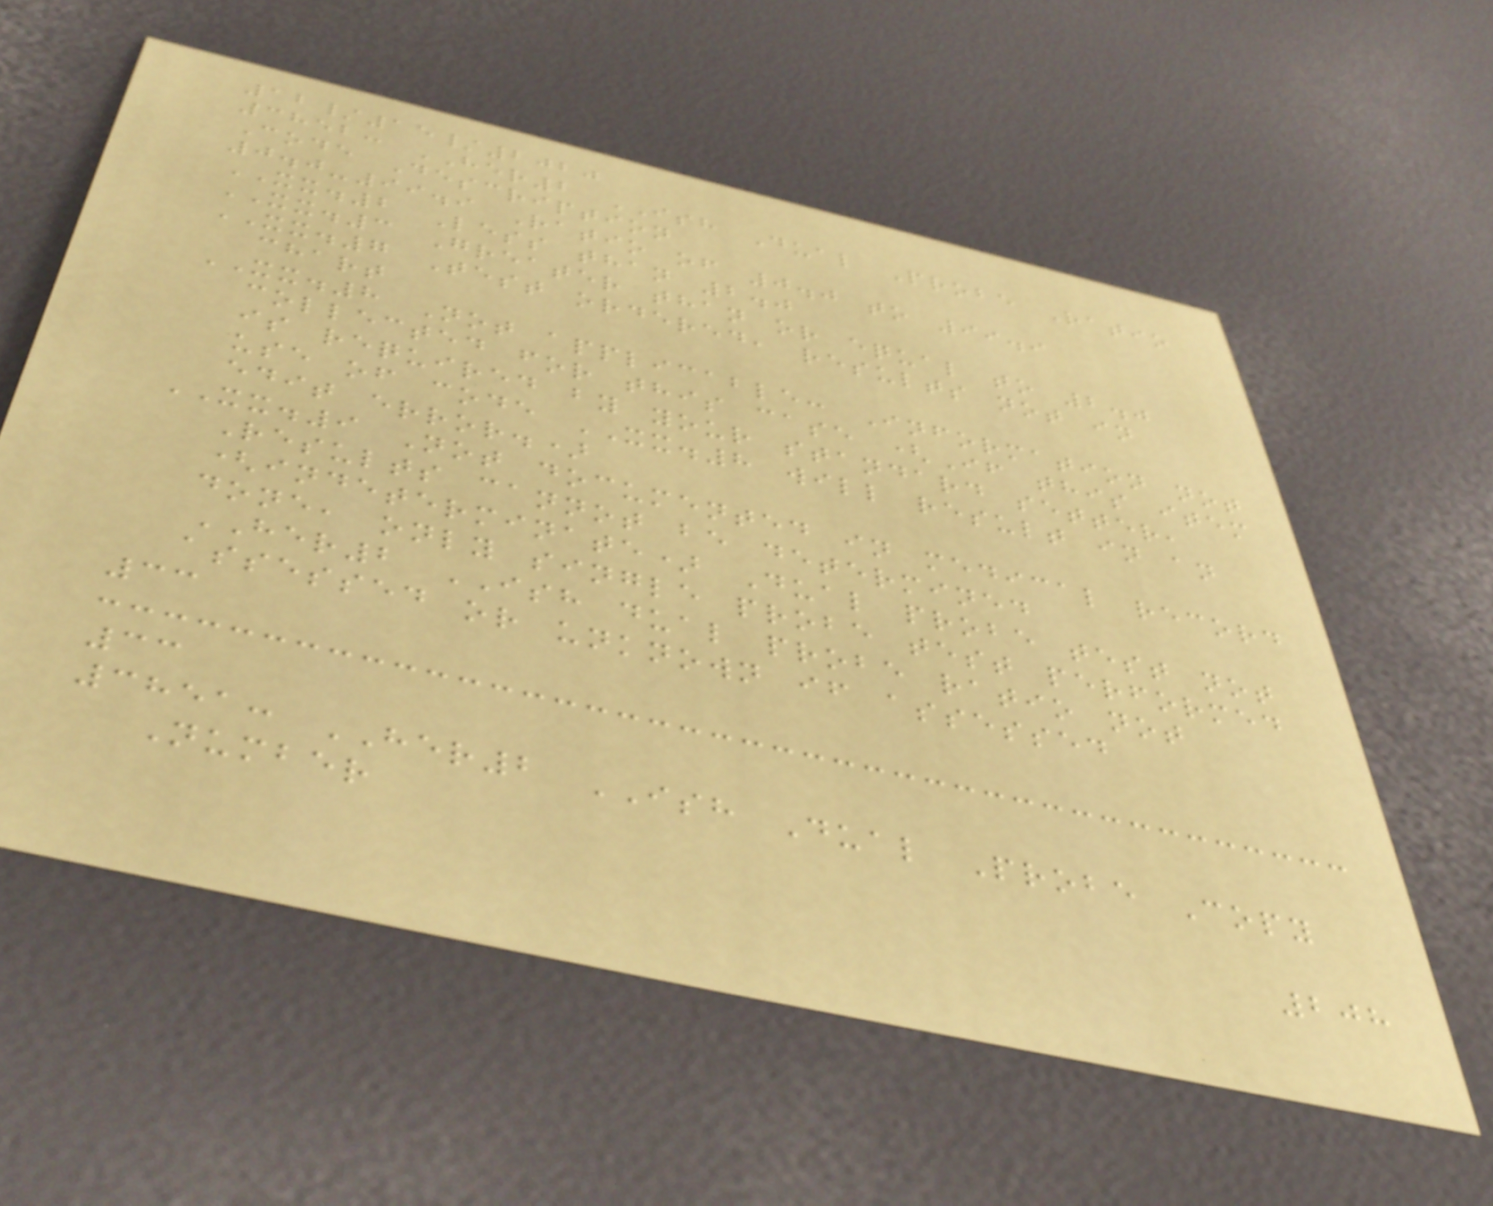12/15/2020
3852: HER2 ISH Dual Probe Ratio
Code Description
0.0-99.9 Ratio of 0.0 to 99.9
XX.2 Less than 2.0
XX.3 Greater than or equal to 2.0
XX.7 Test ordered, results not in
chart
XX.8 Not applicable: Information not
collected for this case (If this item
is required by your standard setter,
use of code XX.8 will result in an
edit error.)
XX.9 Not documented in medical record
Results cannot be determined
(indeterminate) Dual probe test not
done, only single probe test performed
HER2 ISH dual probe ratio not
assessed or unknown if assessed
33
33
3851: HER2 ISH Dual Probe Copy
Number
208
